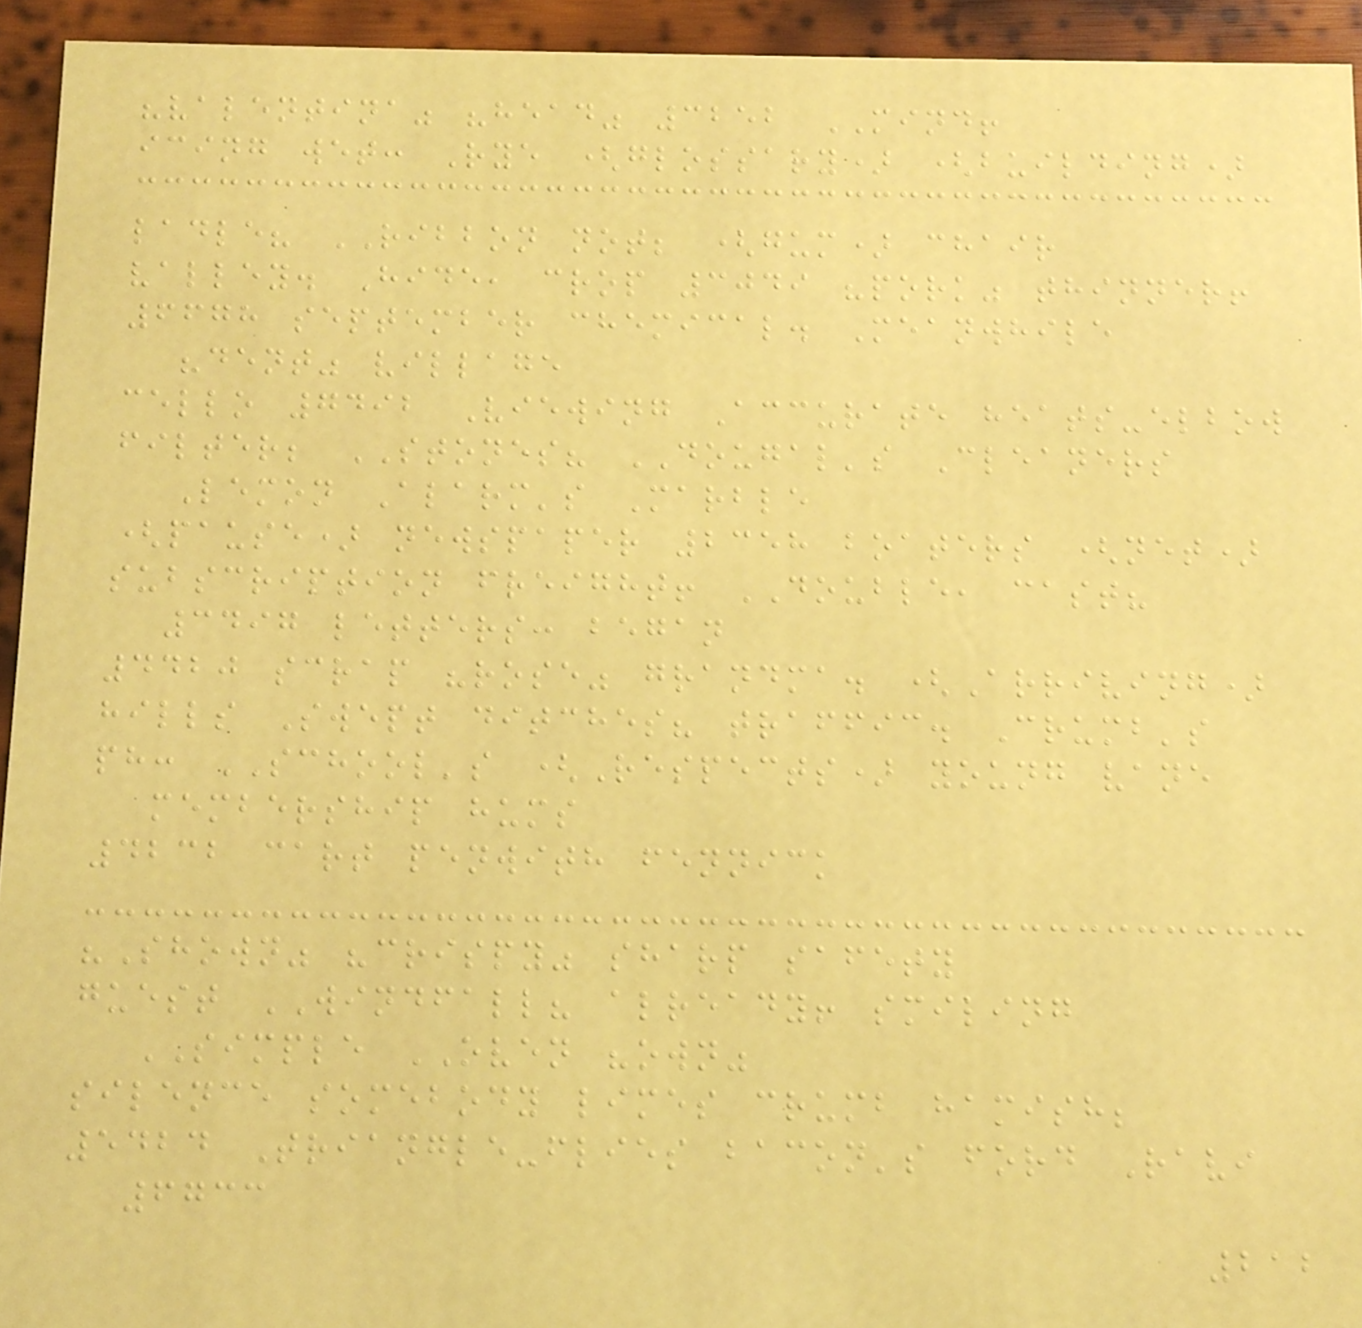"valentina" "head" 3252 MIND!
icing wet: Rye (glossary) (building)
ladle? RIBBON not; (gum) chair
valley. Hide, crop 3049 "pork" thinner!
6678 september chemical. Meanwhile
"dent" village
cello 7492 Viewing Accurate heats-elbow
filter; STONES? DOUGAL's Cleaners
Lemon Alarm's Marble
(pause) newspaper 2358 boaters (net)
subscription freight! DOUBLE, cast?
3497 letters: began
4420 scrap "rose" grandma. (Arriving)
hills Swept ditches? traffic. Crumb's
ph: SCHOOL's (Respects) young vane
membership hums
4232 cart penwith fennick
"Shown" "crispy" sharp safety
guest WINDFALL? already! smiling
SIMPLE OVEN "own"
silence somebody limes crumb hamish;
5424 Triangle-flies bacon's ford Ravi
6733
212
